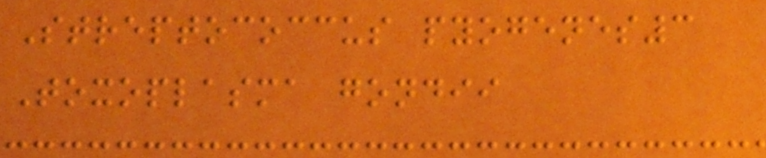Streptococcus pyogenes3
Toxoplasma gondii
